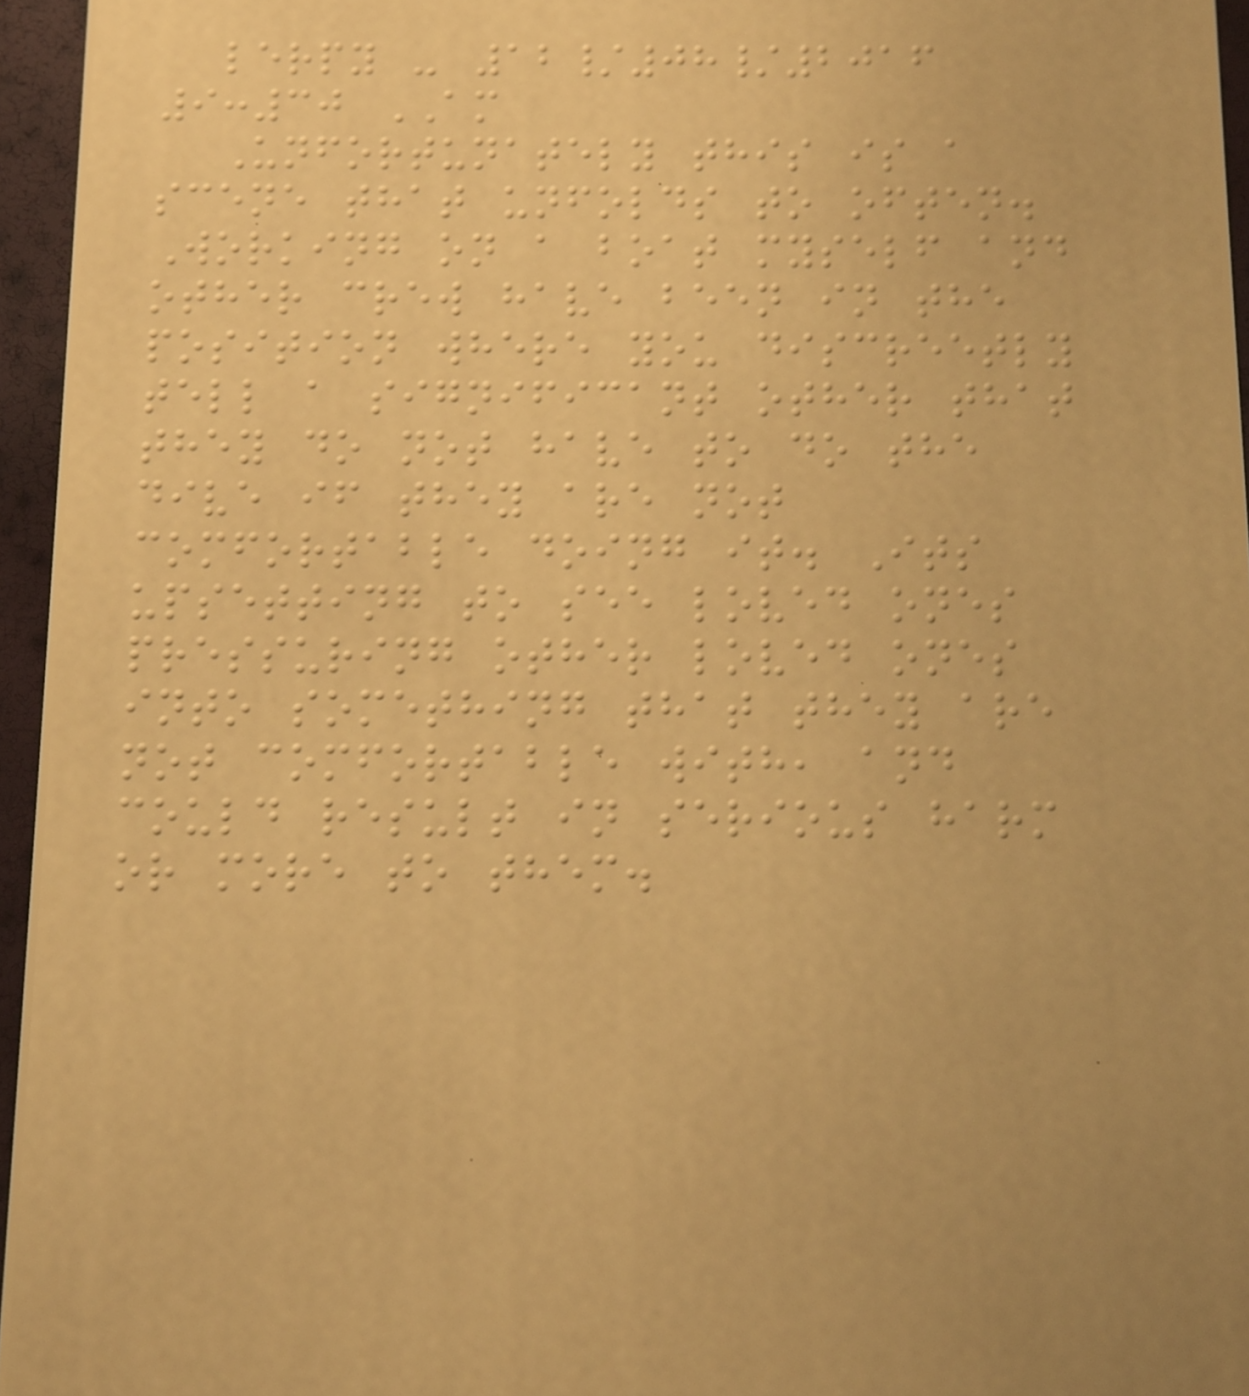lerpy - 12/08/2016
9:30 AM
Unfortunately this is a
scene that unfolds to often.
Working on a boat myself and
other crew have been in the
position where you discreetly
tell a significant other that
they do not have to do the
dive if they are not
comfortable doing it. Its
upsetting to see loved ones
pressuring other loved ones
into something that they are
not comfortable with, and
could result in serious harm
or more to them.
